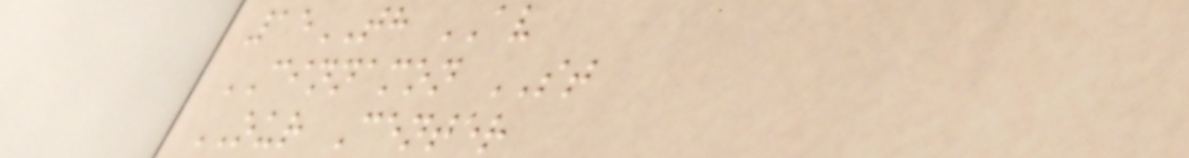15TH AV
CINNAMON ST
OUR Center
